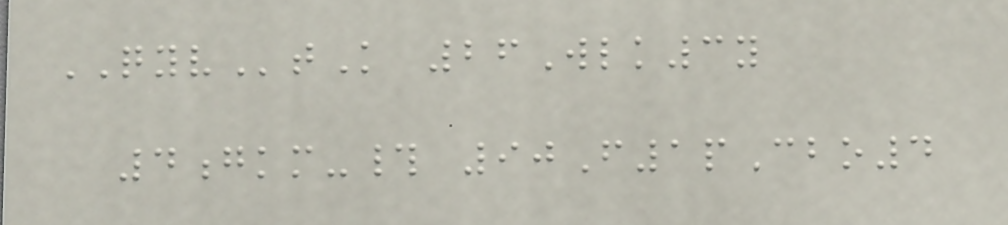QYVtK 26Wlk3y
4gkm-# 90F1pCbo4
